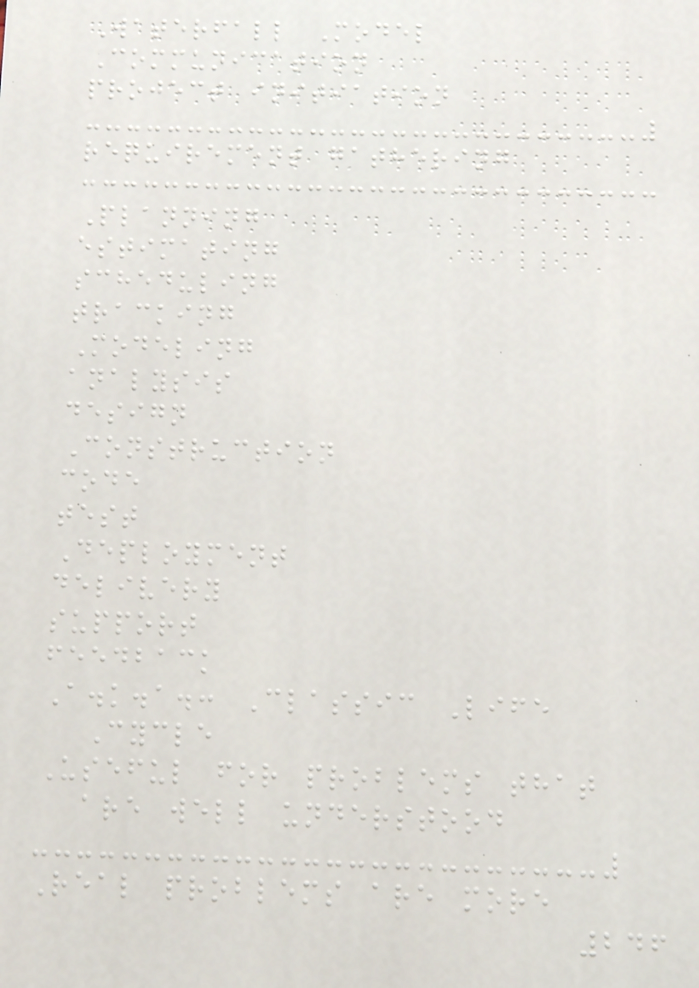Waterfall Model
Communication
project initiation
requirement gathering
Planning
estimating
scheduling
tracking
Modeling
analysis
design
Construction
code
test
Deployment
delivery
support
feedback
A.k.a.: Classic Life
Cycle
Useful for problems that
are well understood
Real problems are more
246
